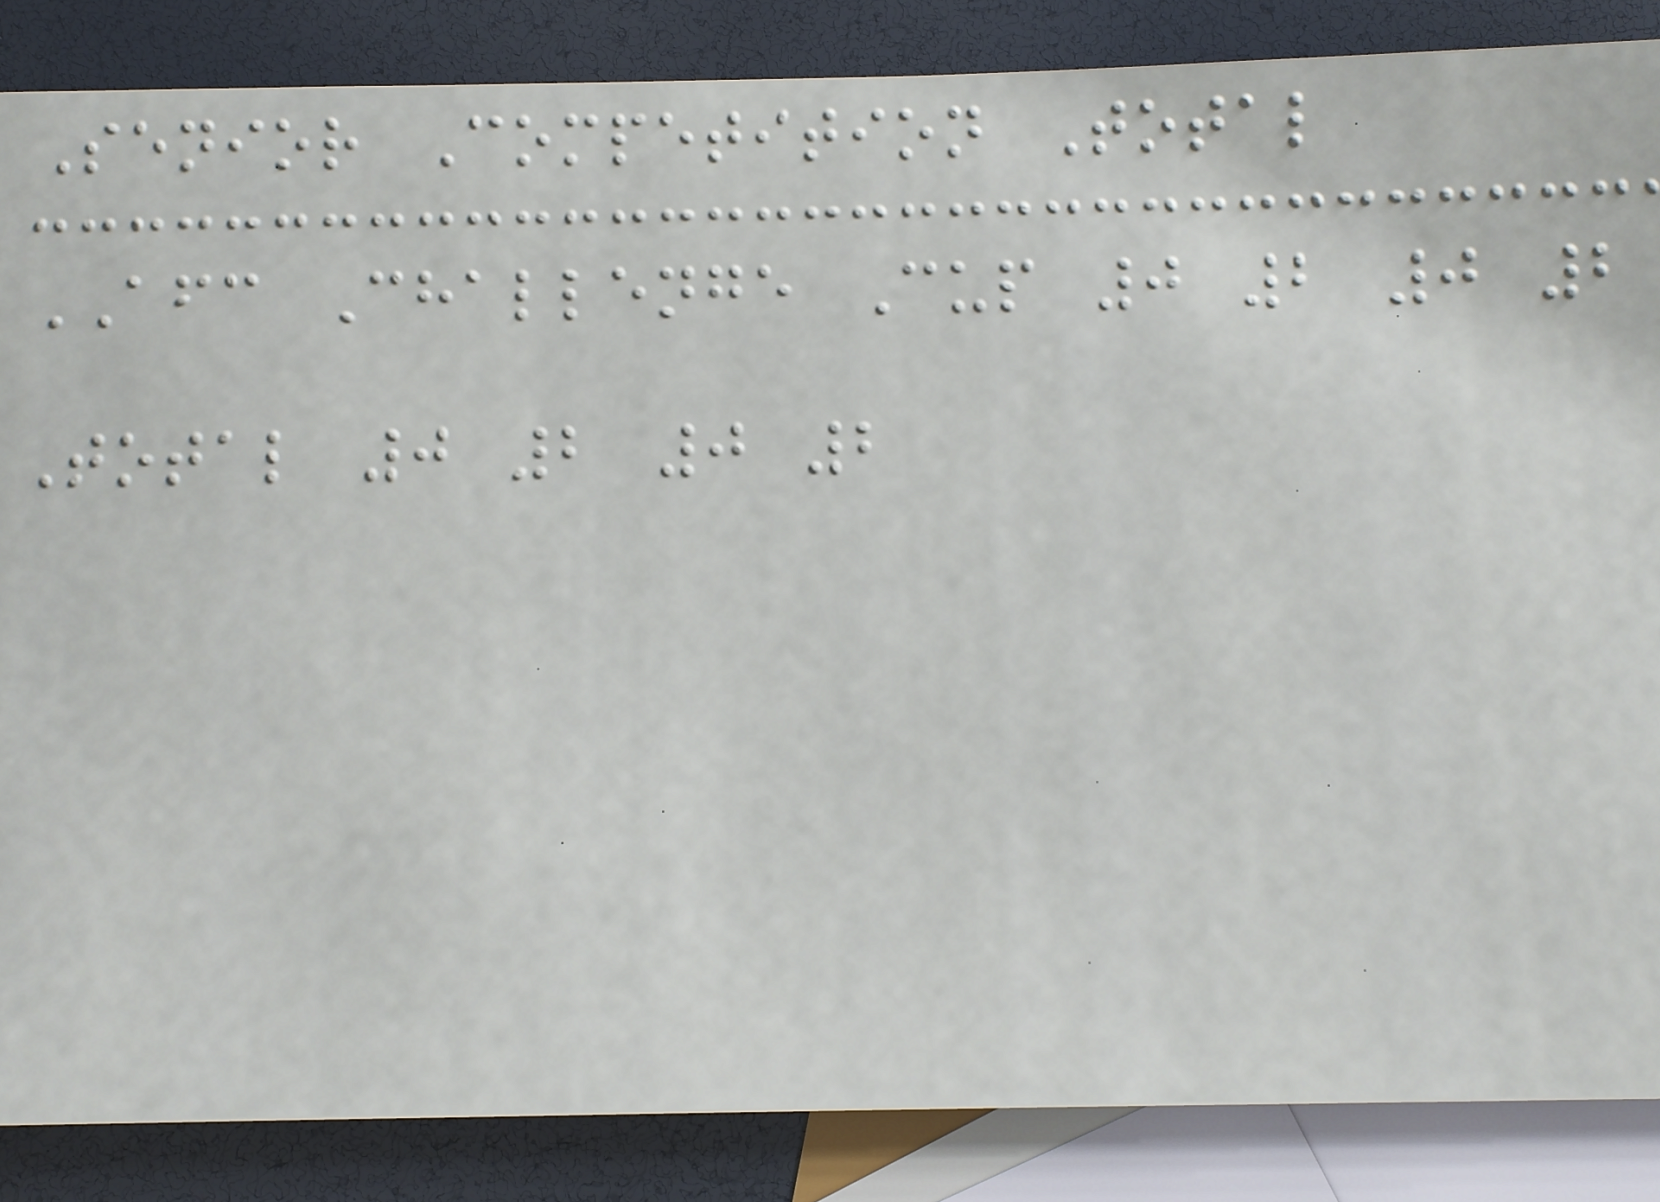Senior Competition Total
AFC Challenge Cup 0 2 0 2
Total 0 2 0 2
